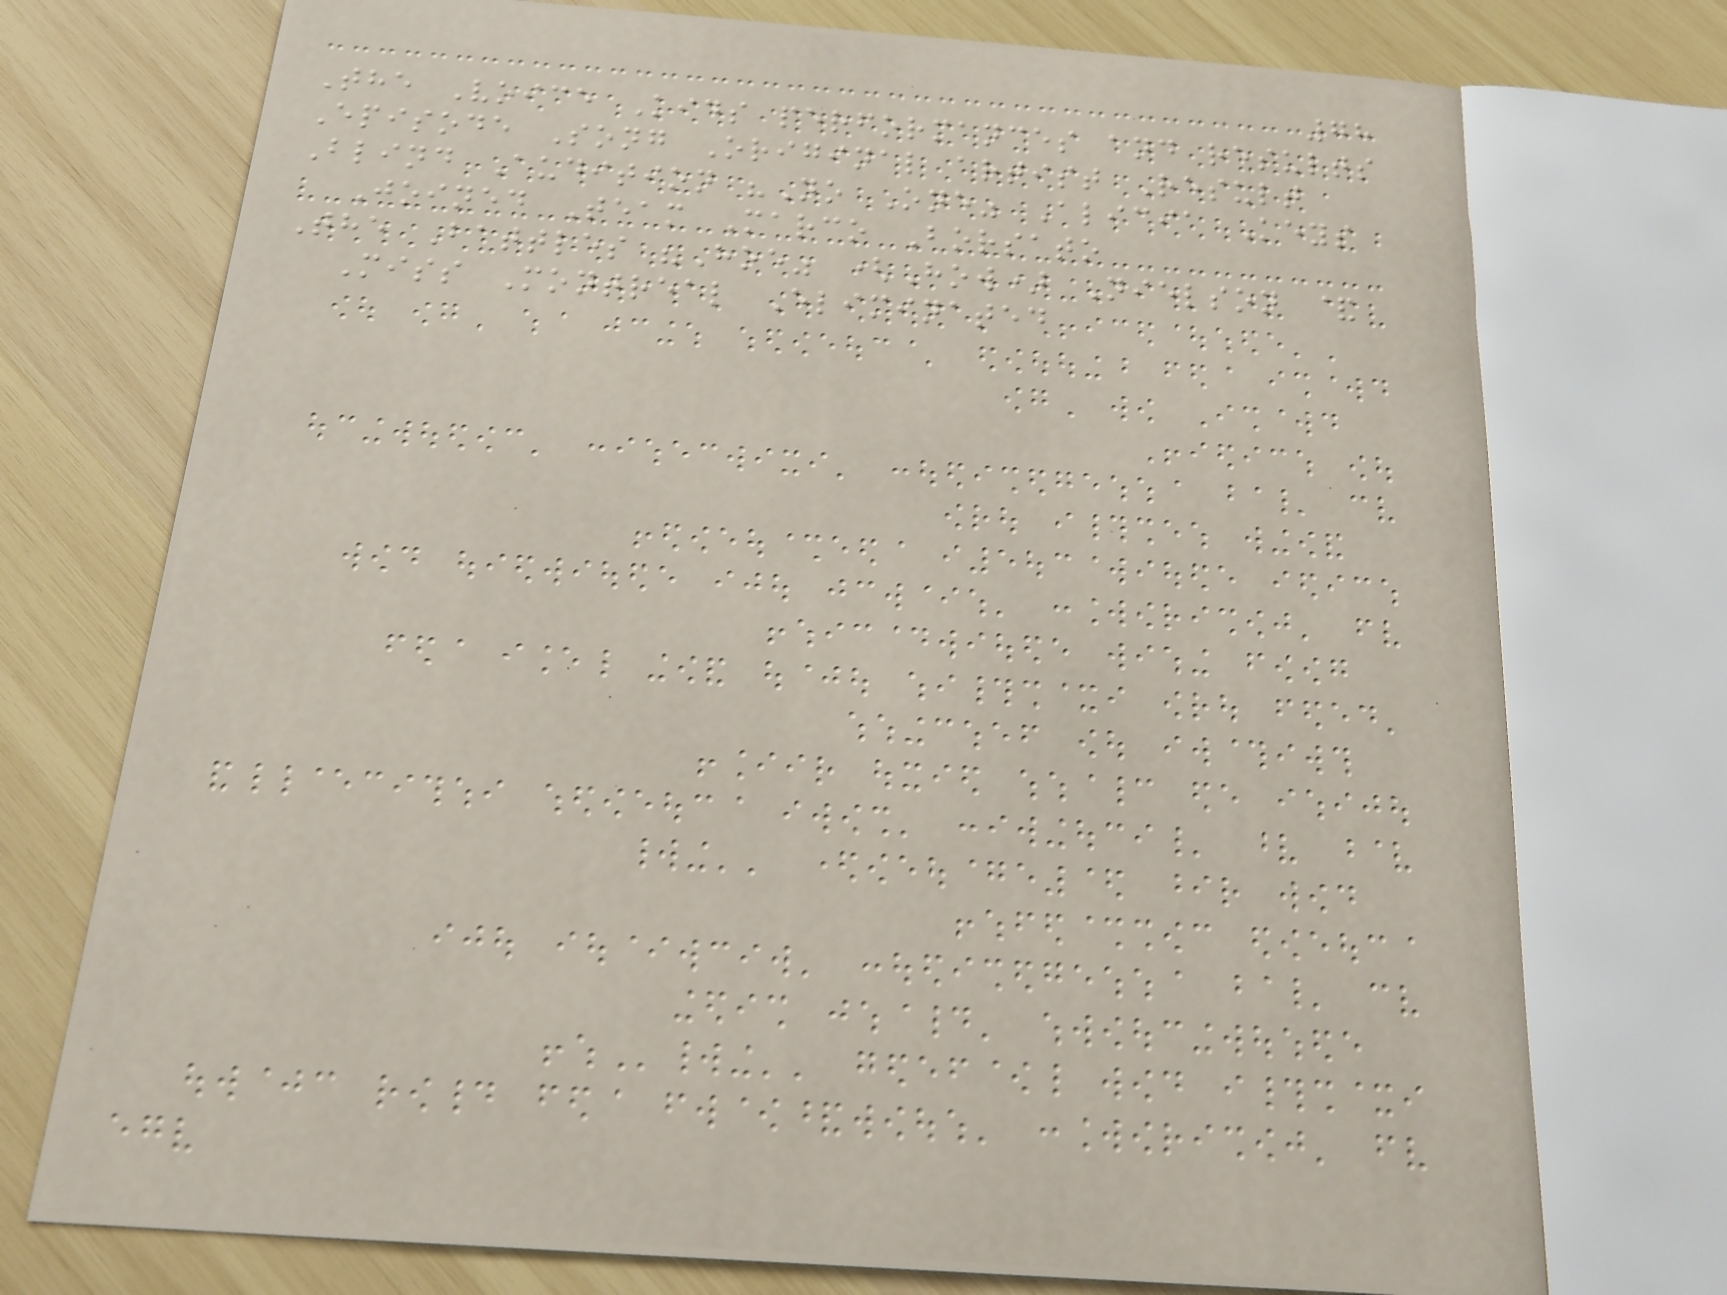78
The Voice Kids performances and results
Episode Song Original artist Result
Blind Audition "No One" Alicia Keys
Joined Team Marco Borsato
The Battles "Hoe" (How) Nielson &
Miss Montreal Eliminated
